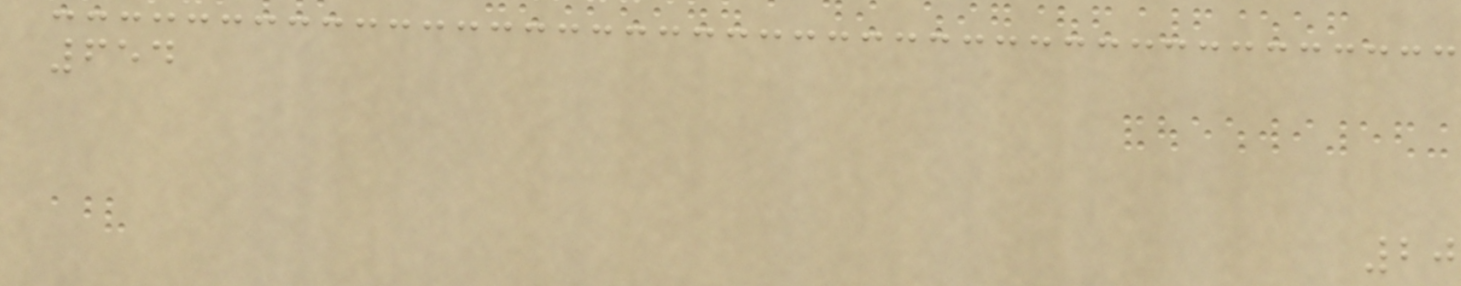654
20
